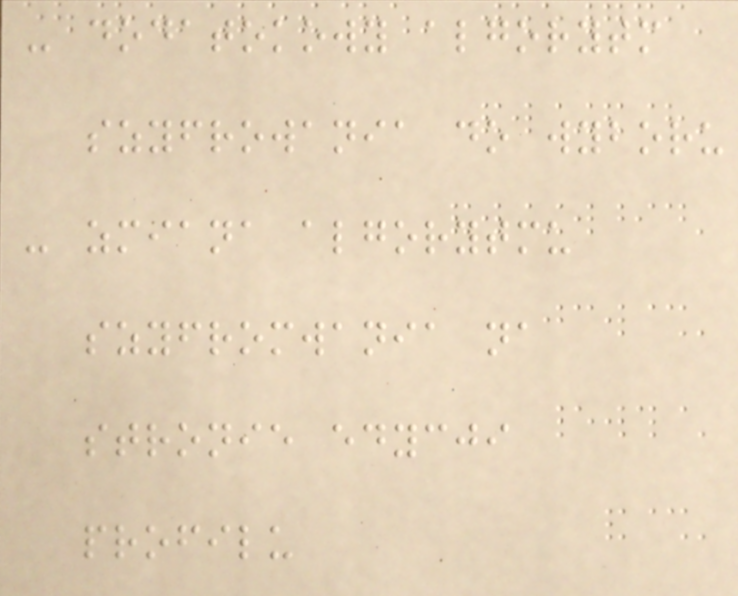- dodatokowy algorytm
szyfrowania do wyboru
- zmiana algorytmu
szyfromwania na
stronie edycji
profilu
